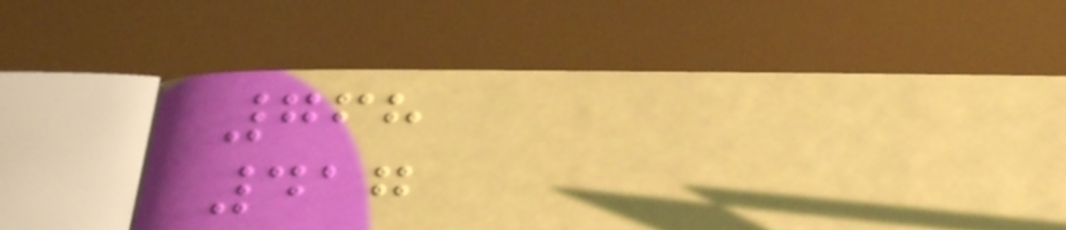768
417
